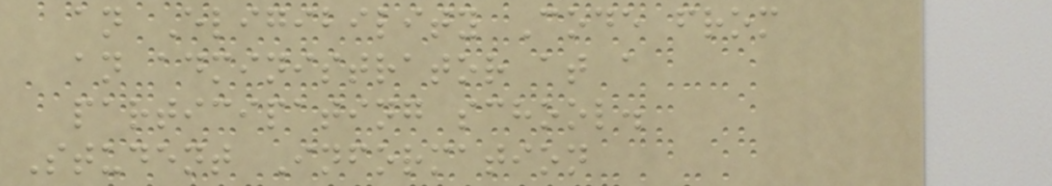an Eligibility Code from
an administrator at a
participating school.
Student Information
